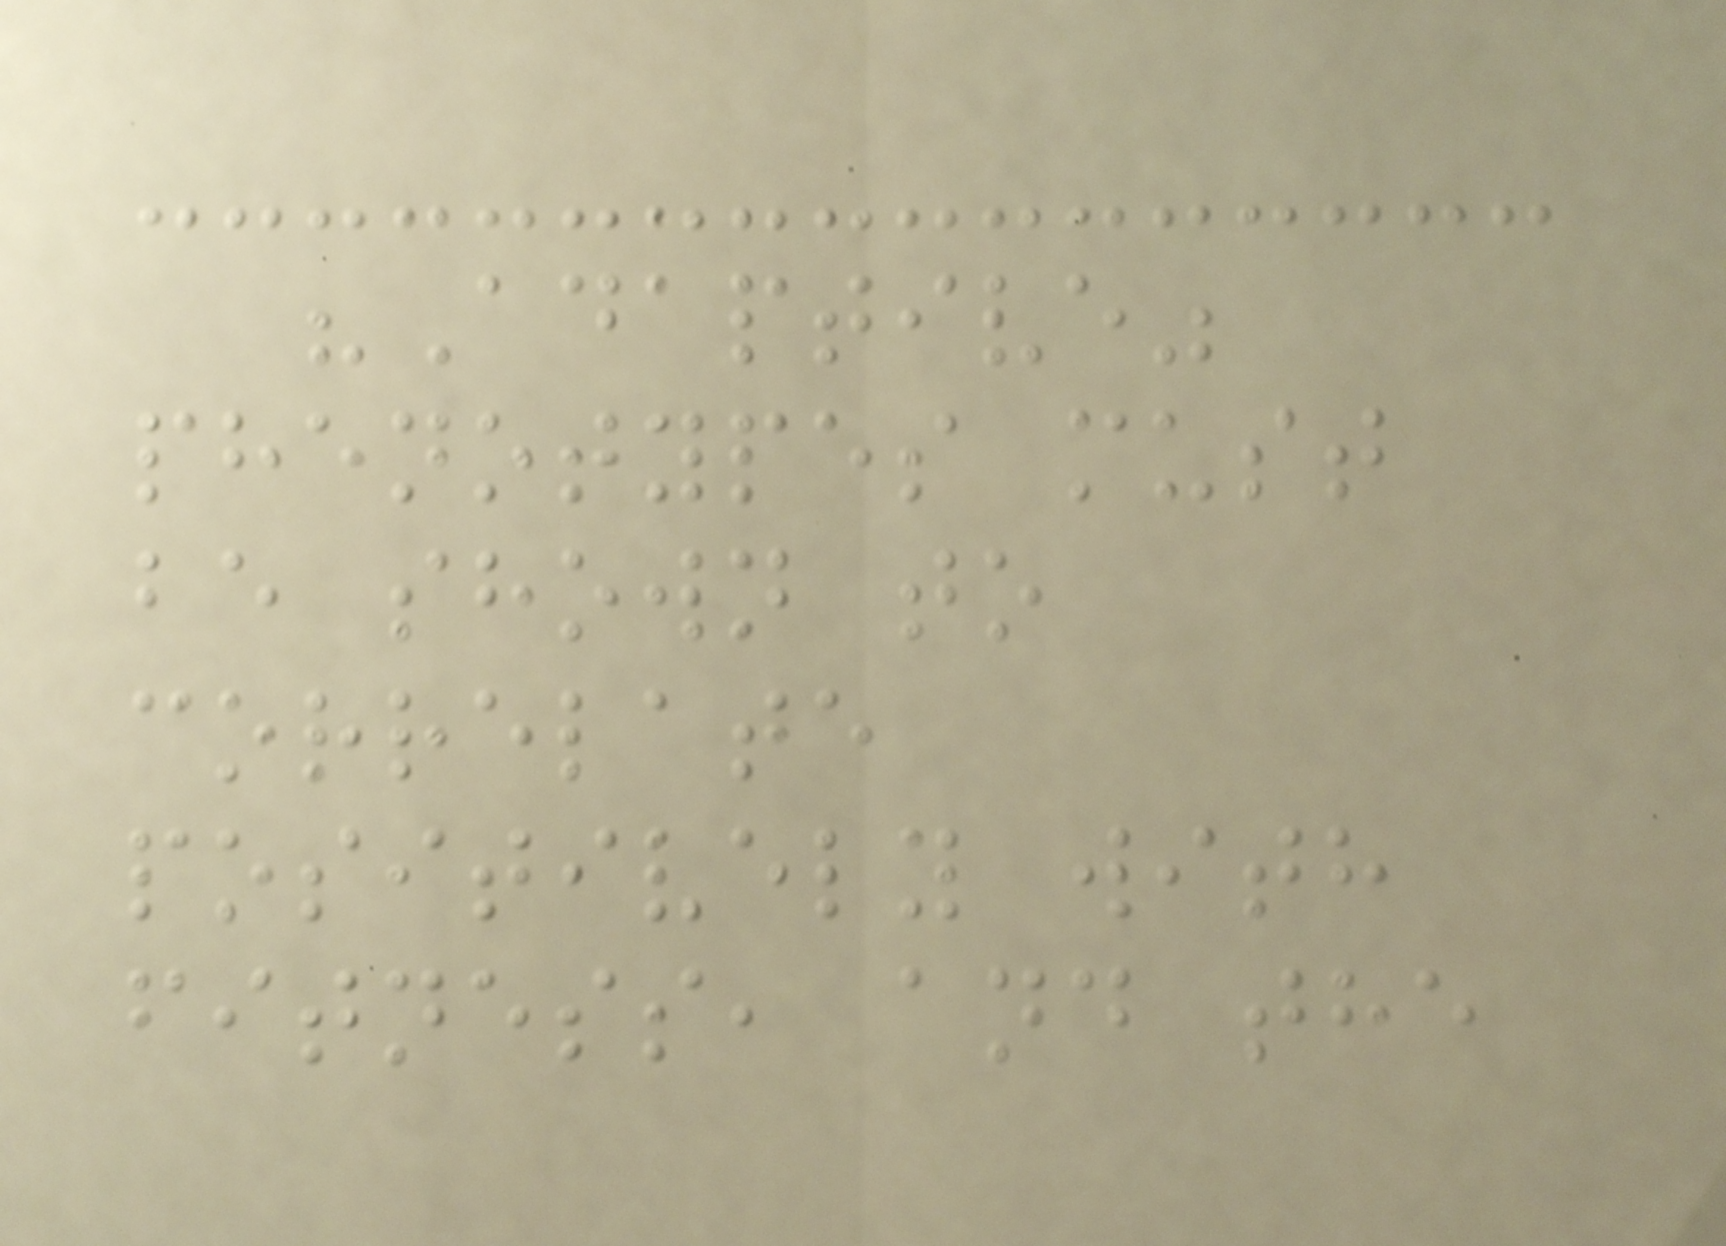"Adaptive"
phenotypes must
be shown to
correlate
positively with
fitness, and the
